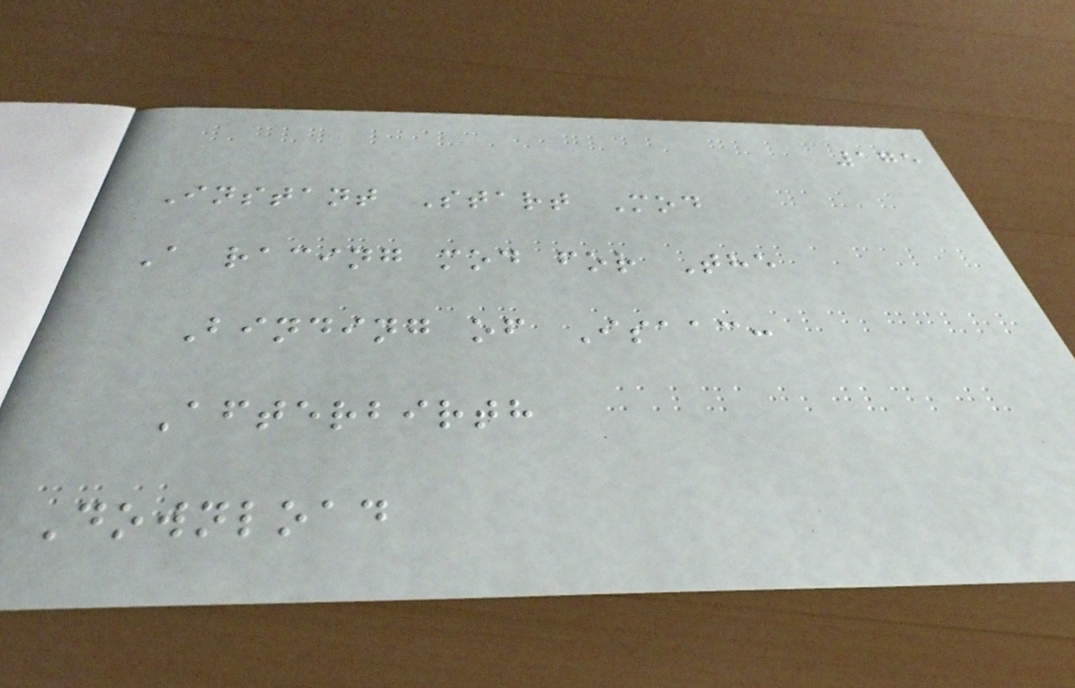175
Instant Start Mod
A racing mod for The
Binding of Isaac:
Afterbirth
Download
